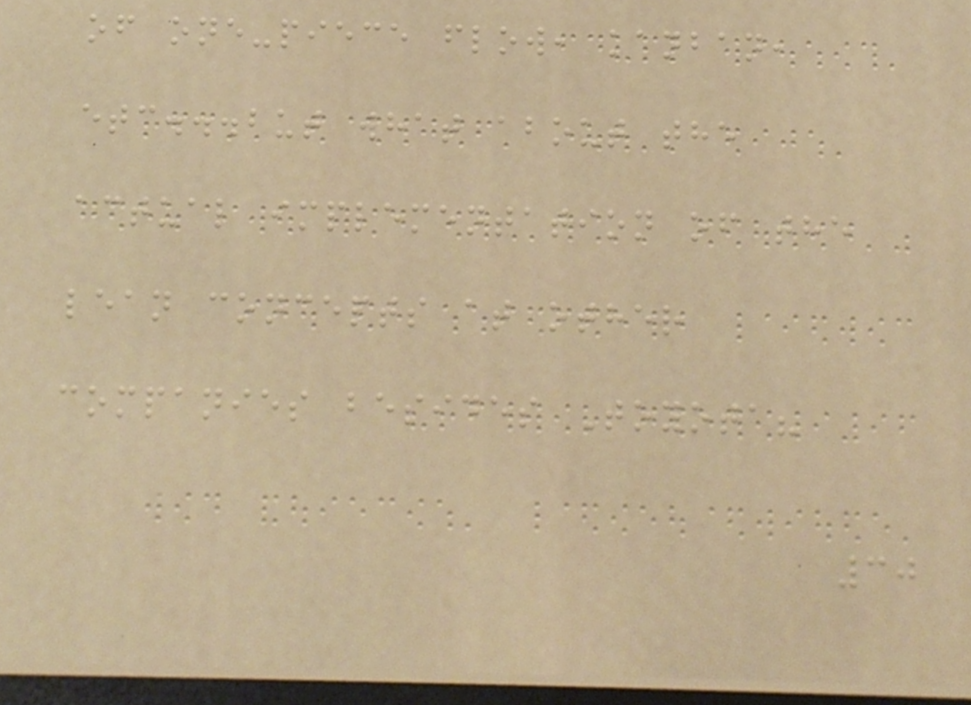of one-piece flow, kanban,
etc...but what about the
actual implementation of the
lean concepts at other
companies besides Toyota?
30
